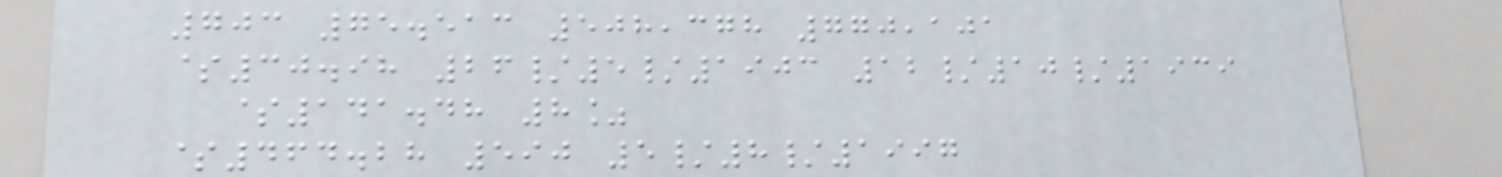703 75.513 508,378 770,101
$30.98 26/5/1903 12/10/1939
$141.48 8%
$464.28 590 5/8/1997
